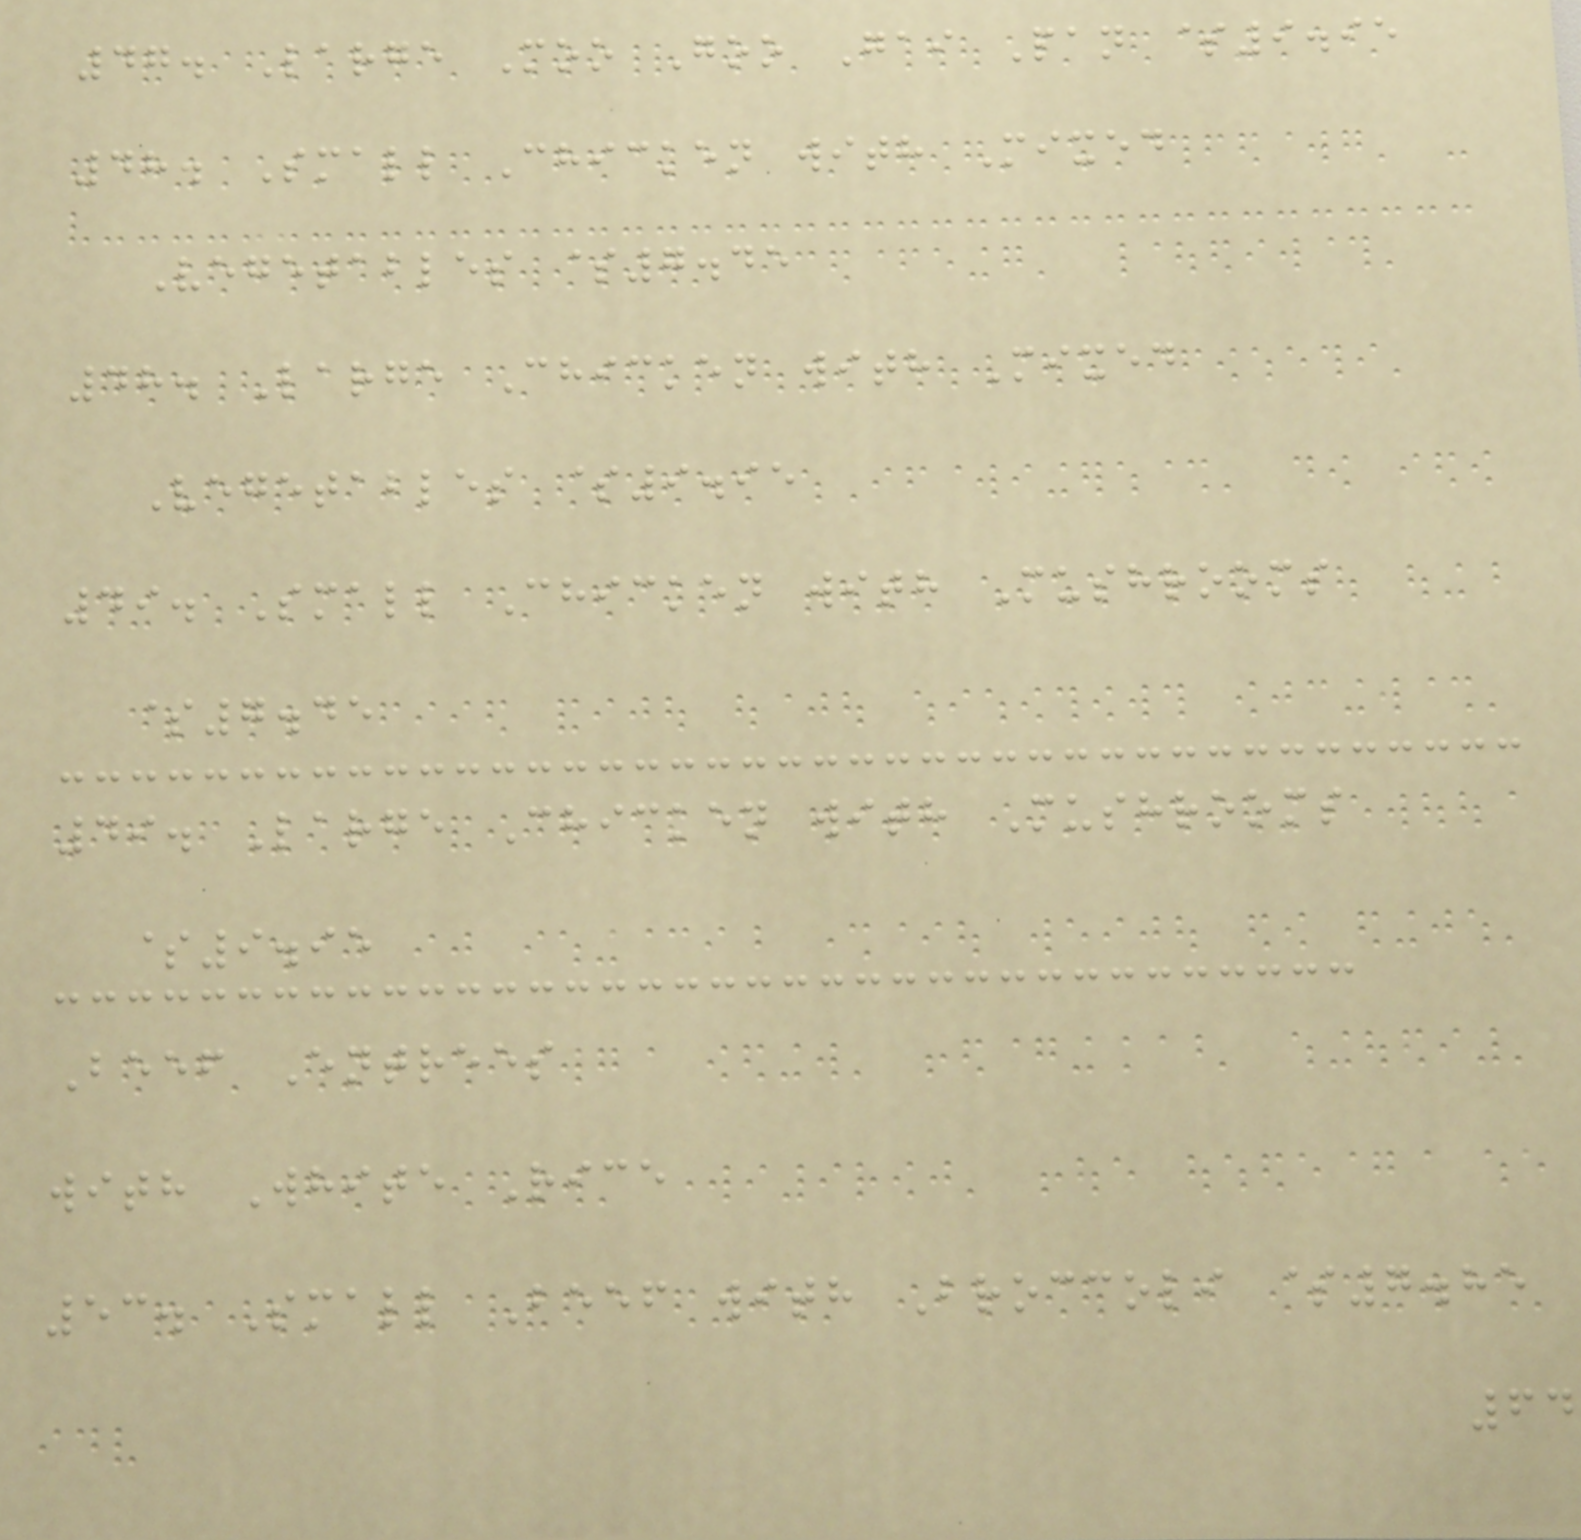47. Large Moo Goo Gai Pan $9.95
48. Small Chicken with Mixed
Vegetables $7.45
48. Large Chicken with Mixed
Vegetables $9.95
49. Small Chicken with Mushrooms
$7.45
49. Large Chicken with Mushrooms
$9.95
Beef Entrees
with White Rice
53. Small Beef with Broccoli $7.85
64
